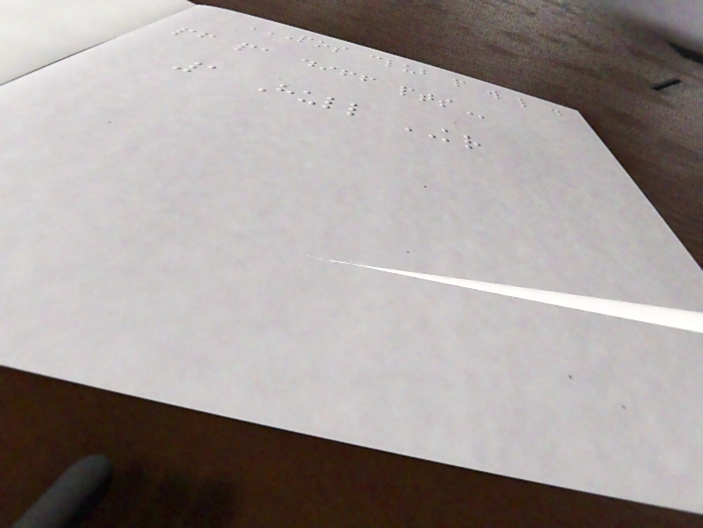POS CLUB P W L D
PF PA DIFF PTS
1 Hull KR
